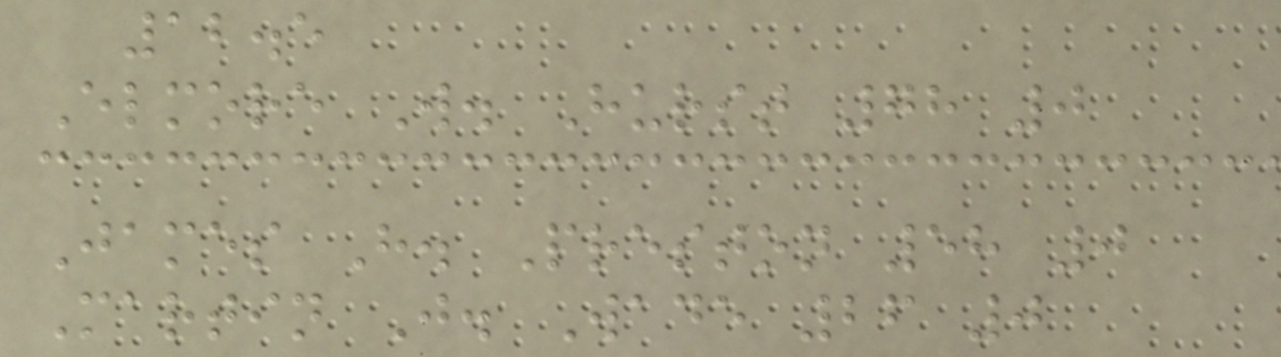12.5
Elmore W. Hurst 78 0
James H. Preston 58 0
Martin J. Wade 26 0
